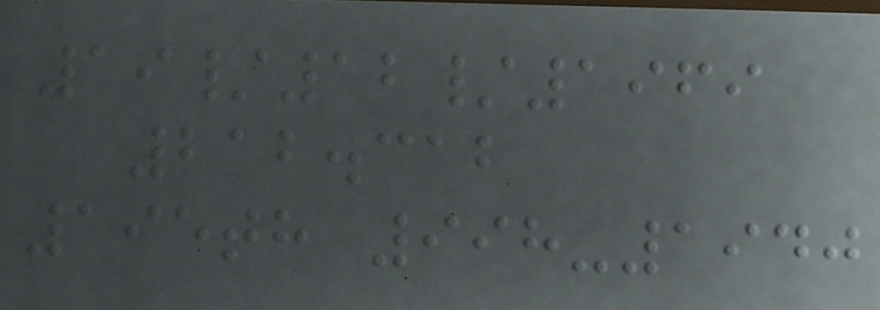19/12/1969
212.312
195th 998-1940
